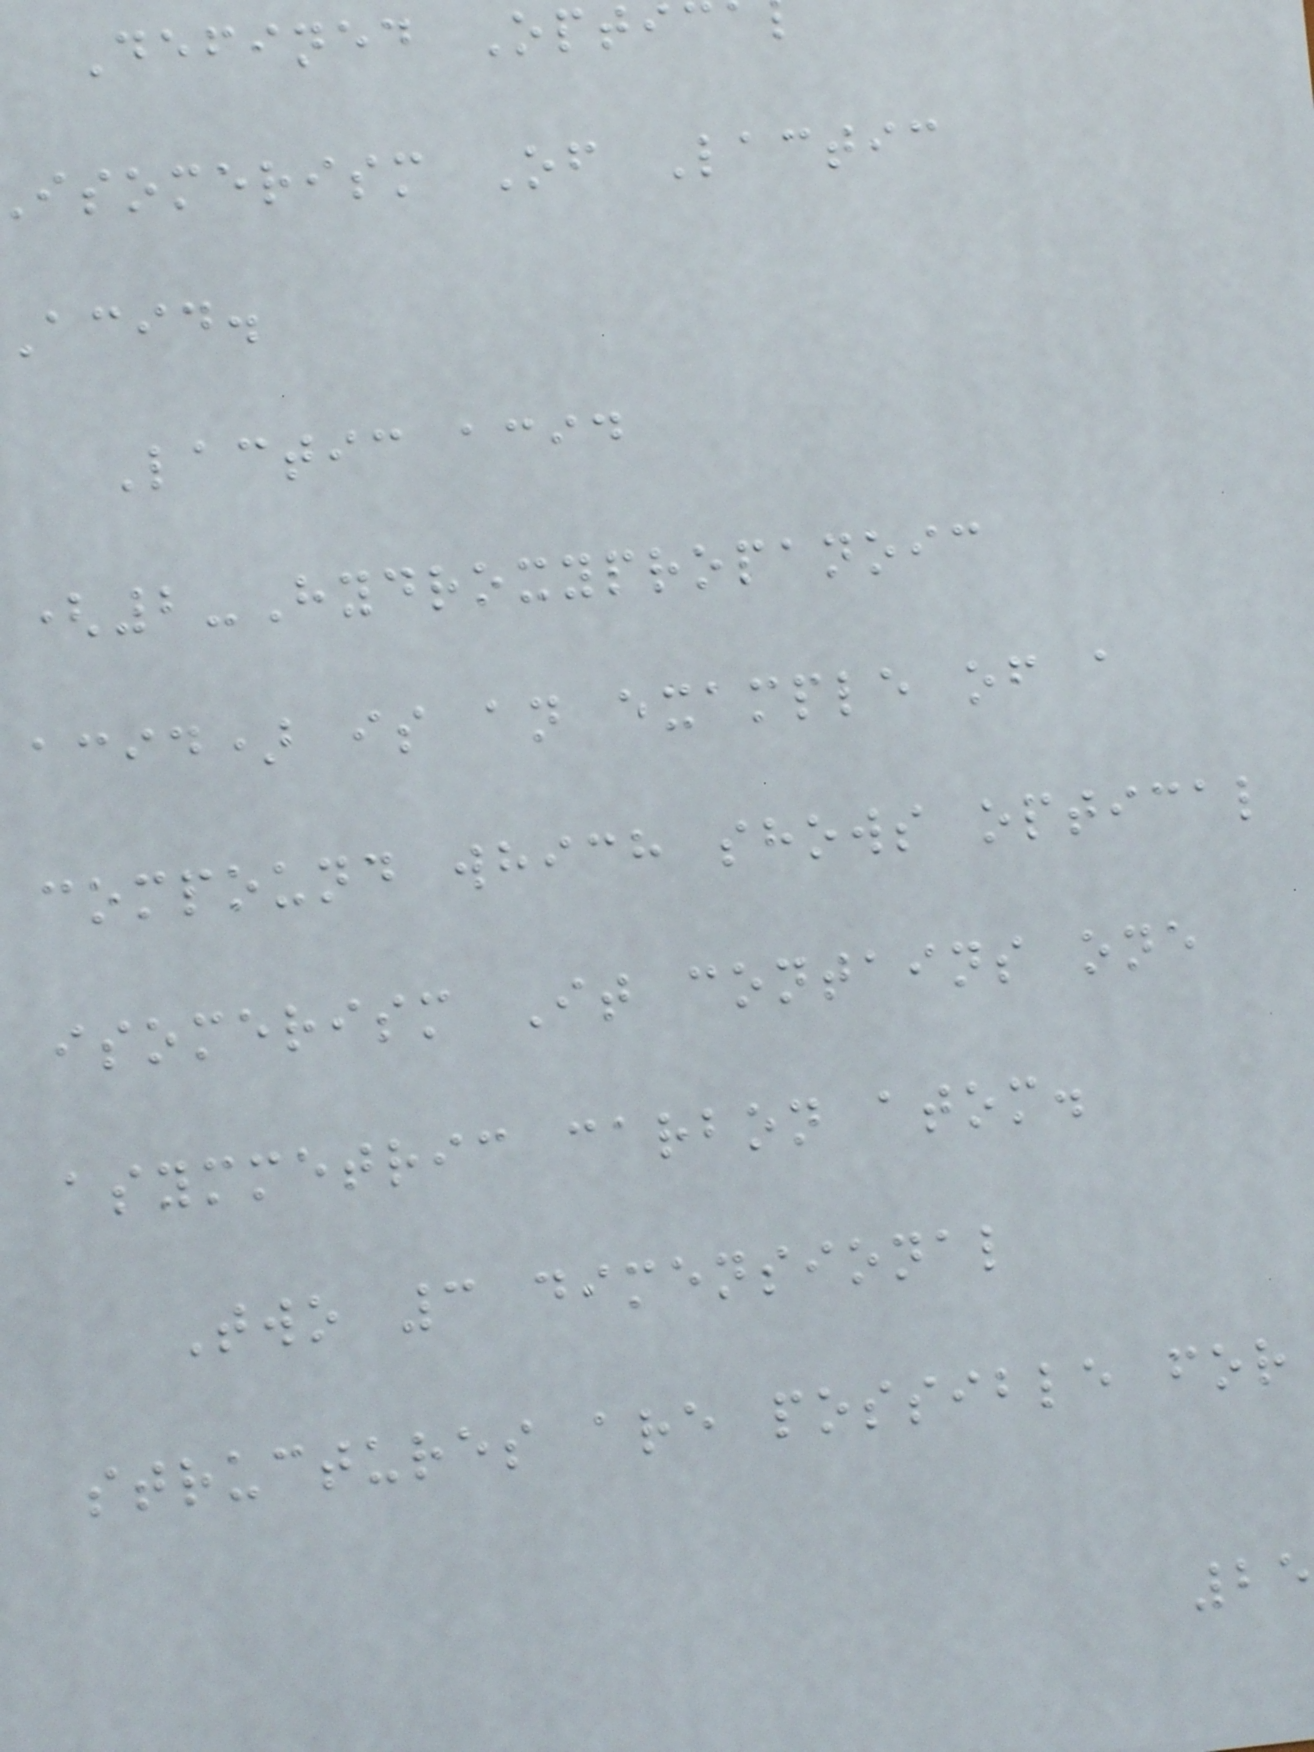Defined Opti
isomerism Of Lactic
acid.
Lactic acid
(2-Hydroxypropanoic
acid) is an example of a
compound which shows optical
isomerism It contains one
asymmetric carbon atom.
Two 3 dimensional
structures are possible for
